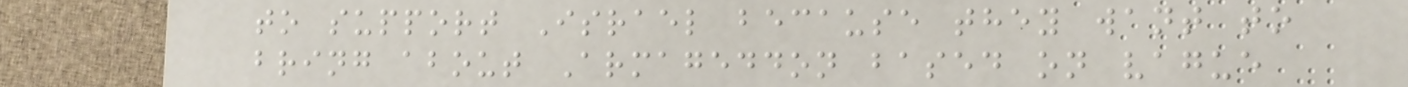to support Israel because they want to
bring about Armageddon based on vague
